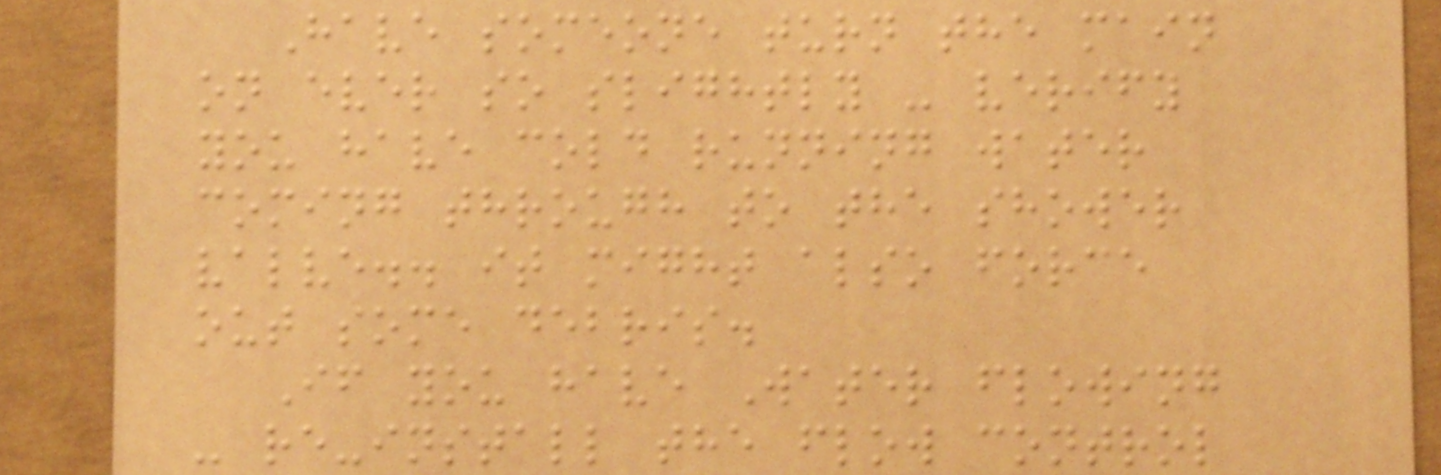Have someone turn the main
on ever so slightly - verify
you have cold running water
coming through to the shower
valve.. it might also force
out some debris.
If you have Water flowing
- re-install the flow control
